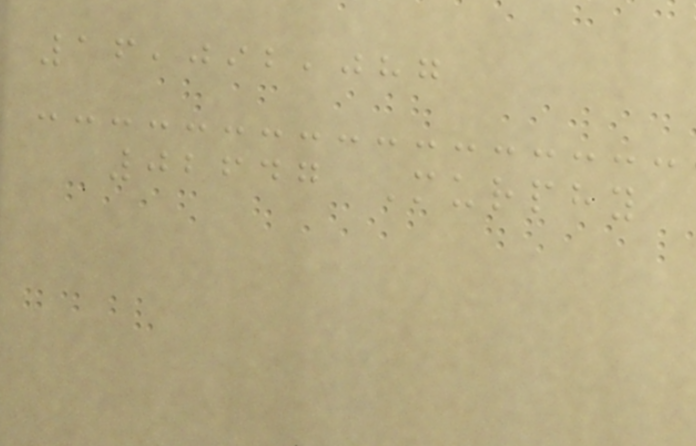16,092,087
02647 Murphy
